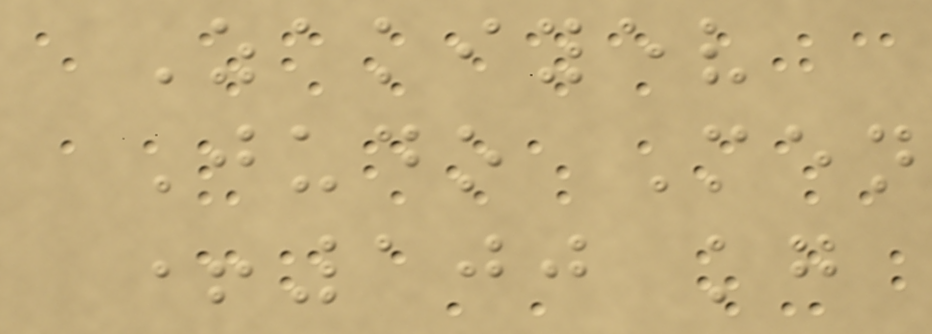Zakiyev
Judo Men
+100 kg
